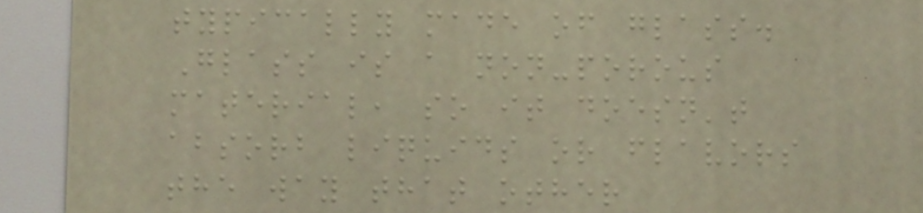typically made of glass.
Glass is a non-porous
material, so it doesn't
absorb liquids or flavors
the way that other
